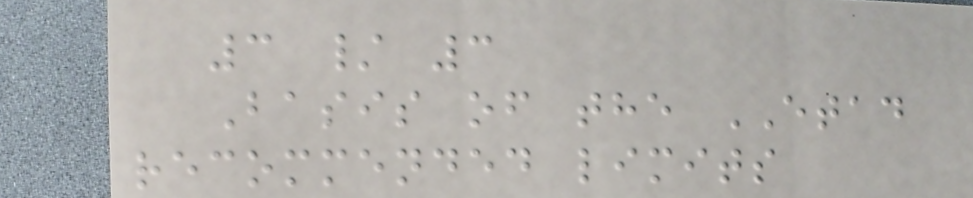3 / 3
Basis of the ETAD
recommended limits
